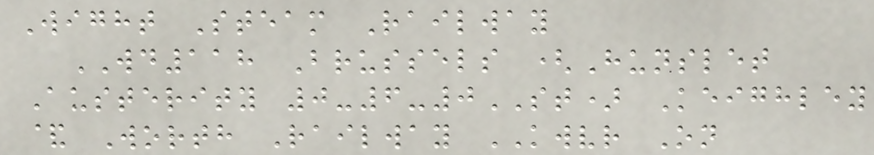Wight Steam Railway
WD118 Brussels (Hunslet
Austerity 0-6-0ST) Keighley
& Worth Railway KWVR On
